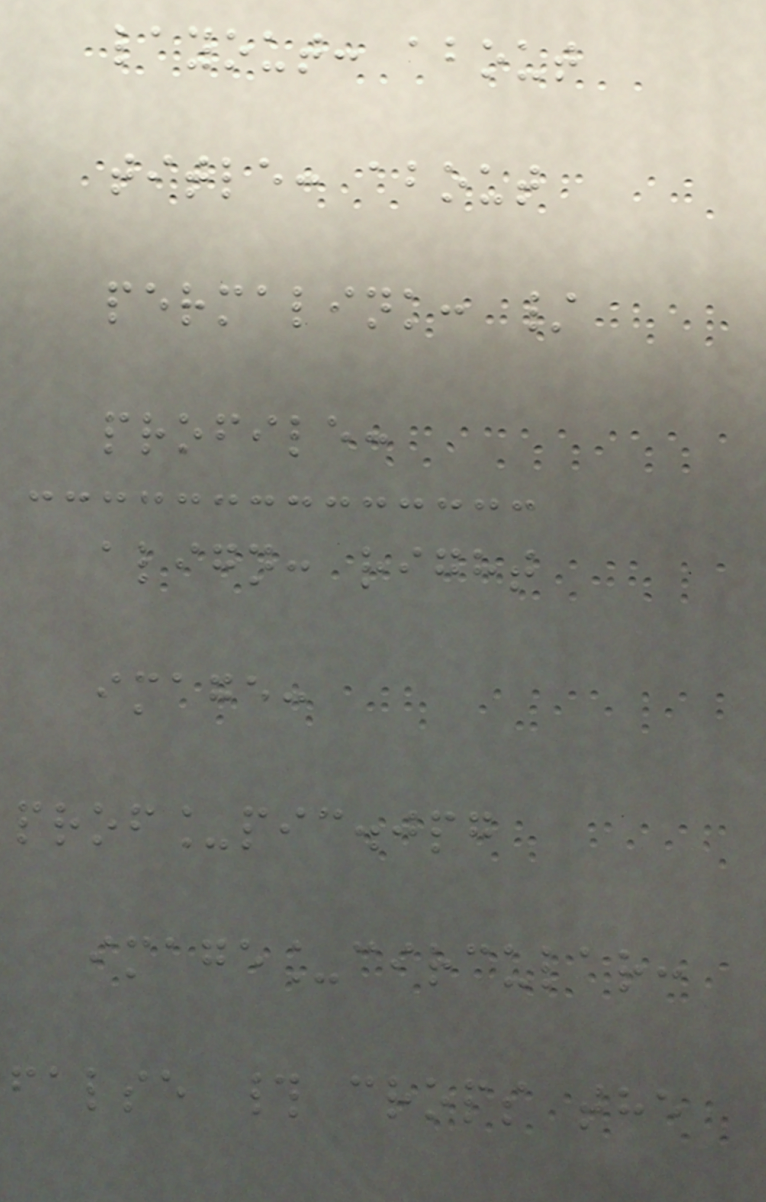layout: about
title: about
permalink: /
profile:
align: right
image:
prof_pic.jpg
image_circular:
false # crops the
